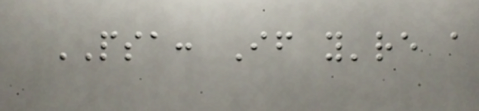PSA: If you're a
